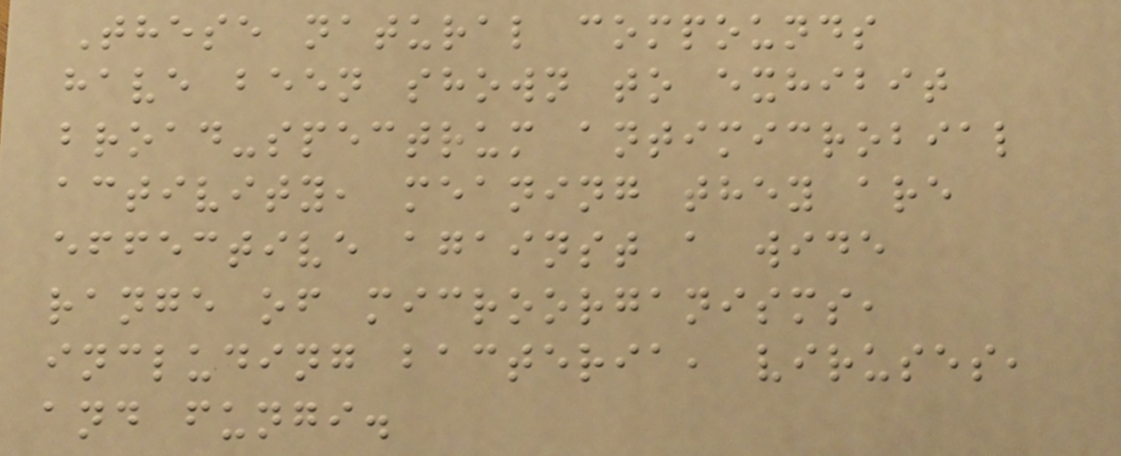These natural compounds
have been shown to exhibit
broad-spectrum antimicrobial
activity, meaning they are
effective against a wide
range of microorganisms,
including bacteria, viruses,
and fungi.
